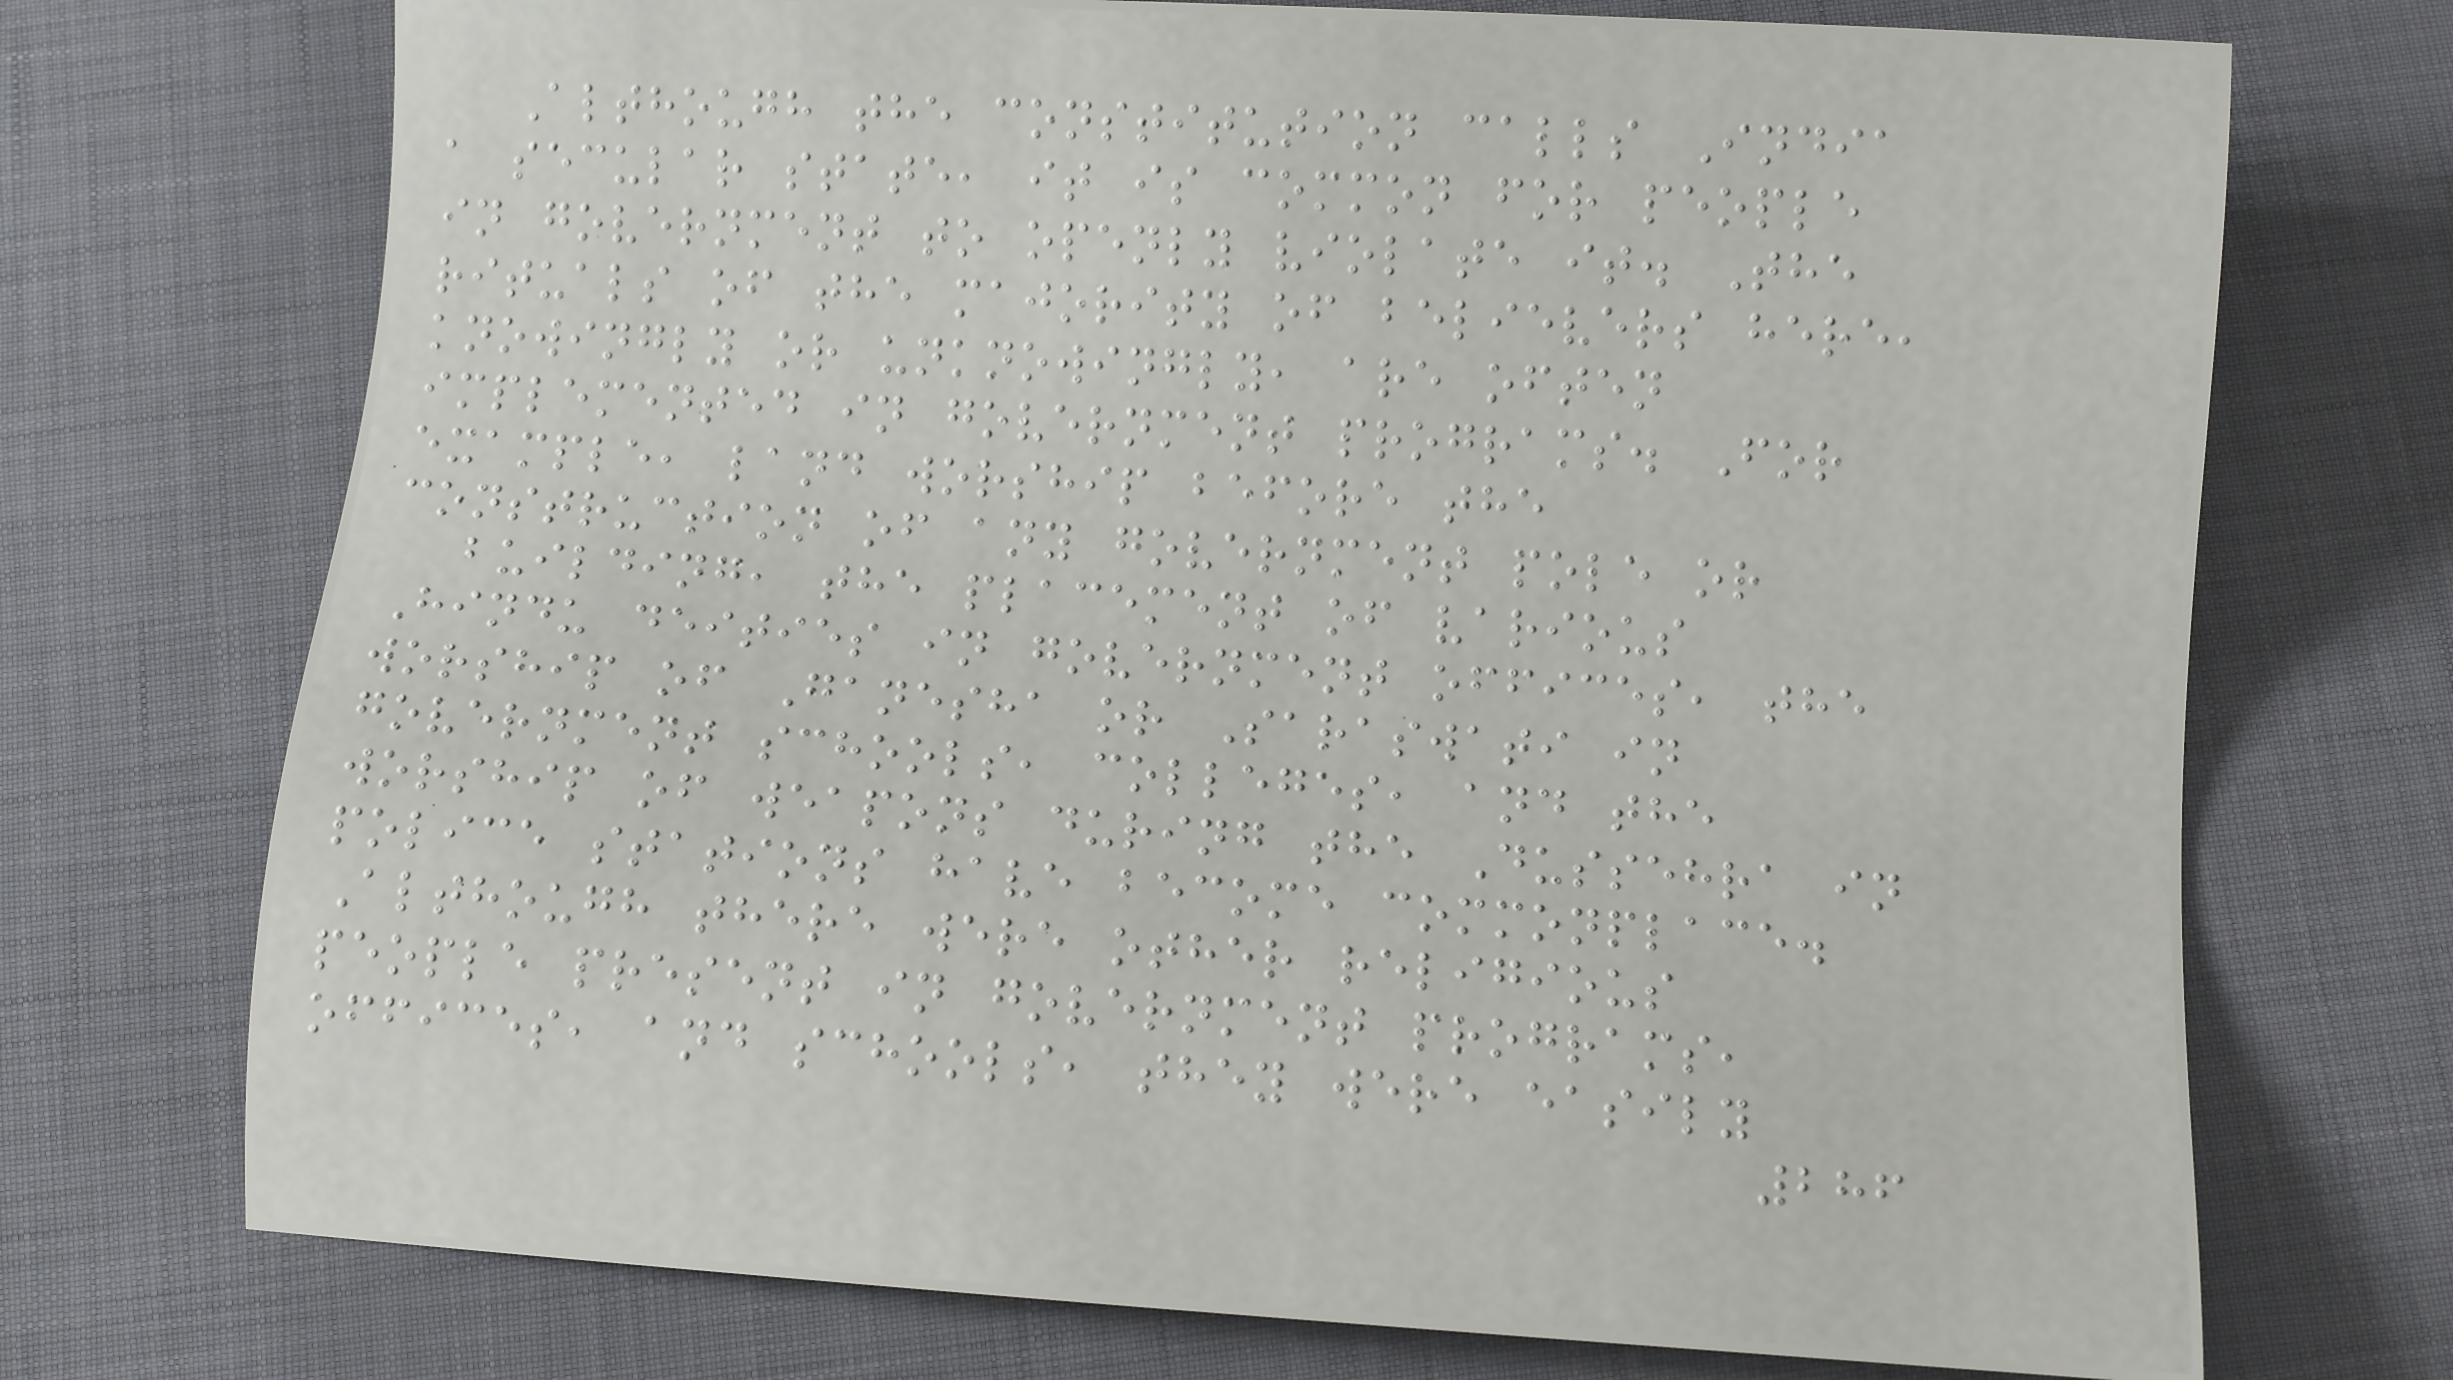Although the constitution calls India
a secular state, it is common for people
in government to openly violate it. The
rituals of the majority of believers here,
knowingly or unknowingly, are often
implemented in government programs. For
example, land worship before the
construction of any government pole or
building, the placement of various
Hindu deities in government offices, the
worship of Ganesha or Saraswati in
government schools, colleges, and the
worship of weapons during the Dussehra in
police stations have become commonplace.
Although there were other religious
people present in government programs,
offices, and schools, they were easily
286
